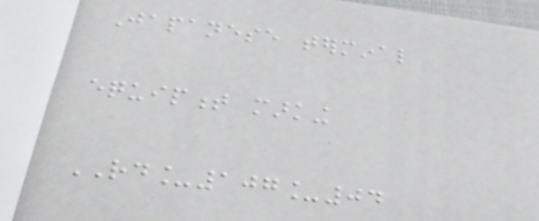Japanese terminal
equipment marking
RD_107_04
